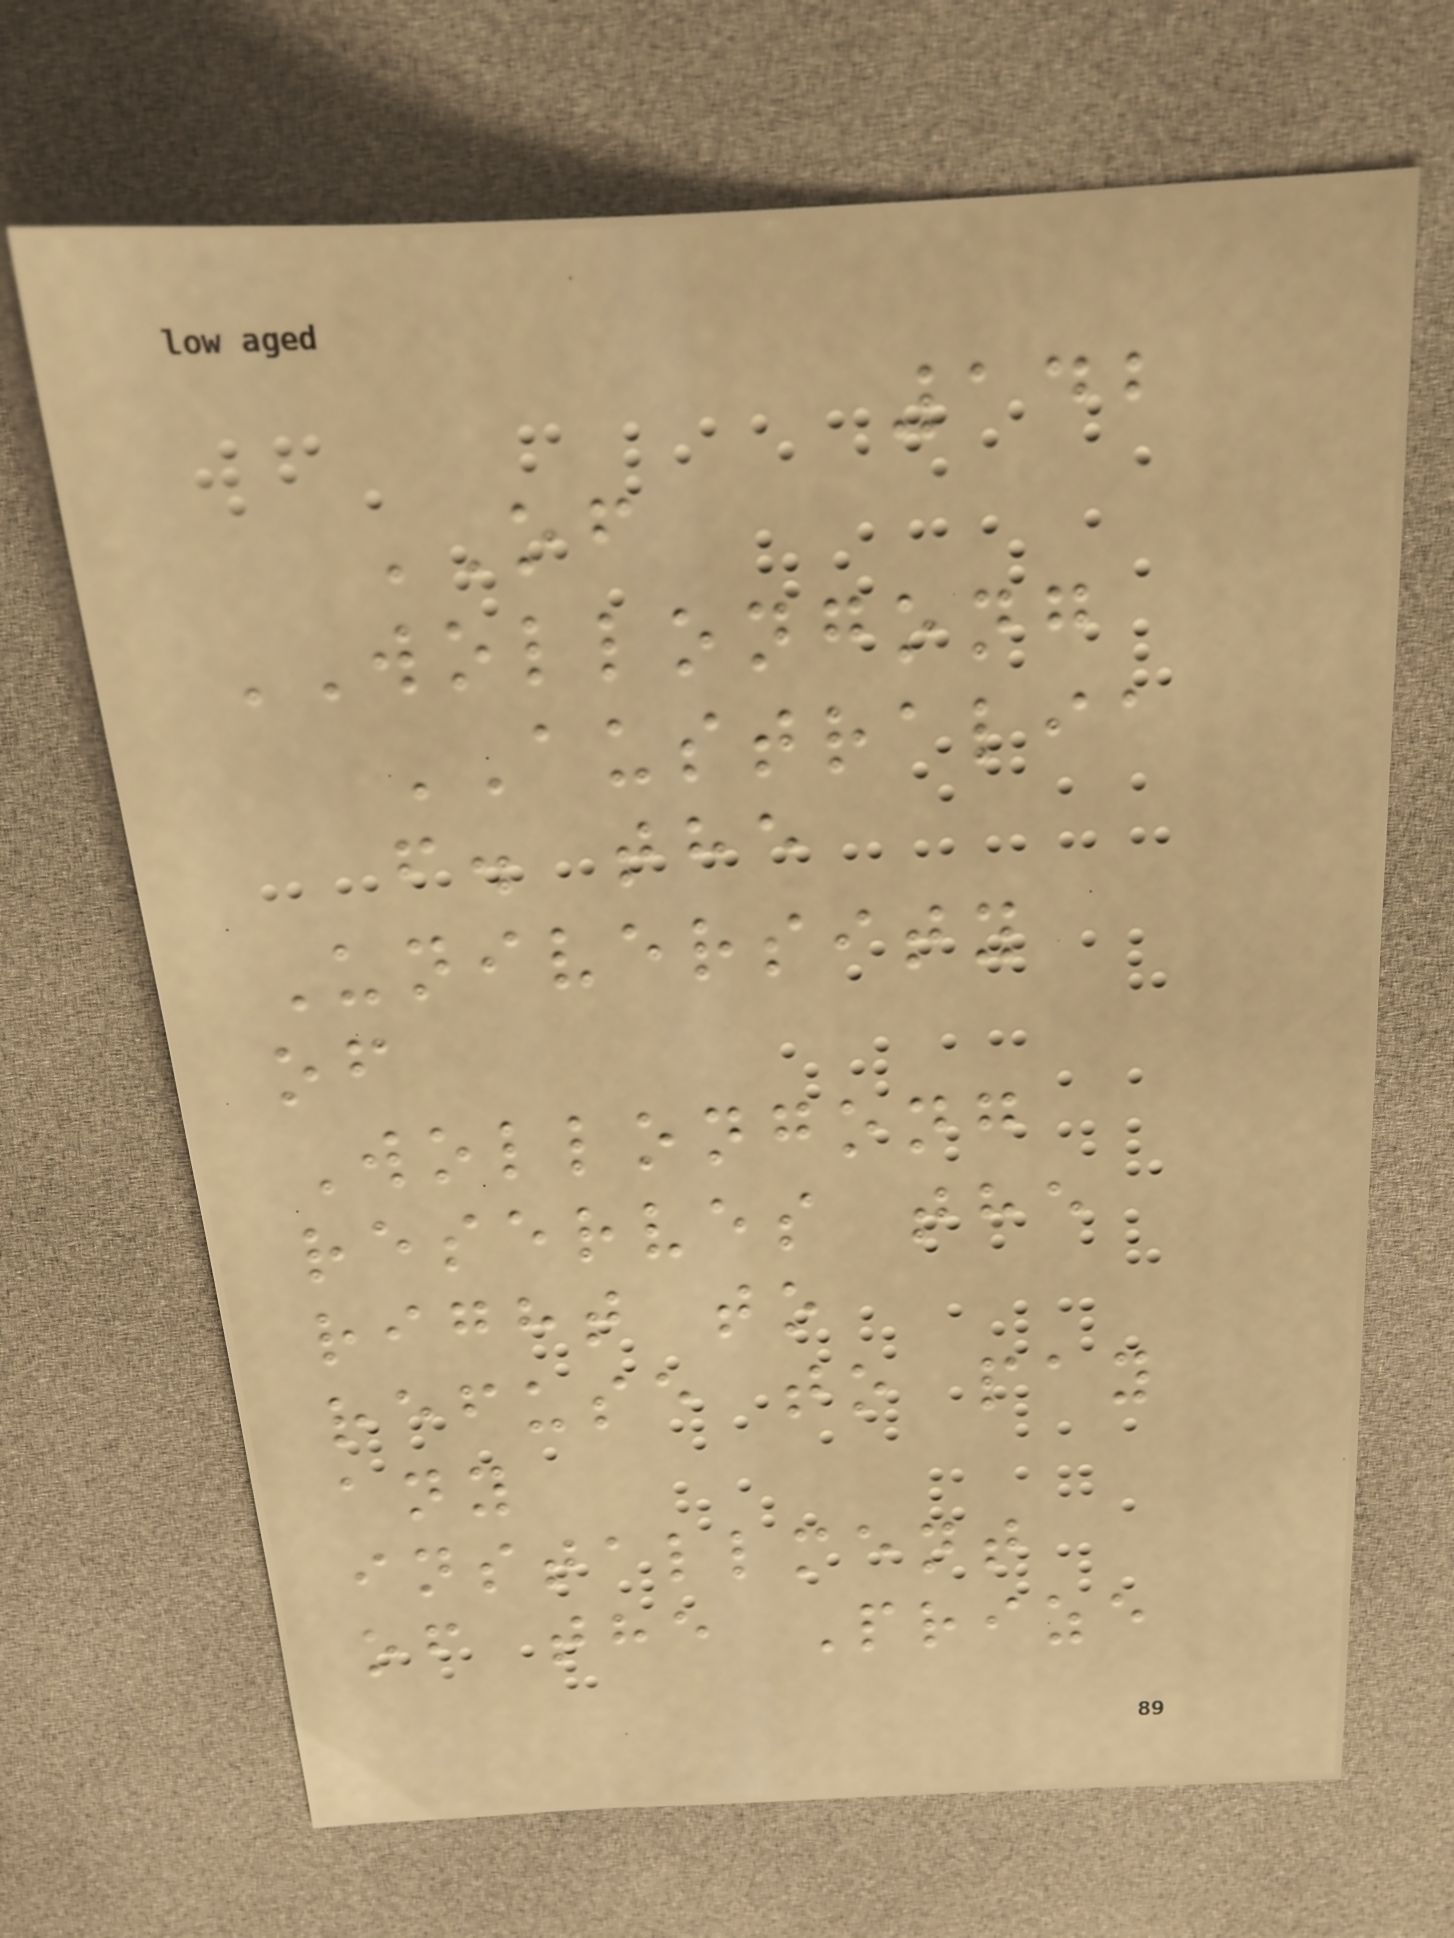142
OF
WOLLONGONG
AUSTRALIA
f. the
University
of
Wollongong
reserves the
right to
refuse to pay
any
installment
of the Prize
